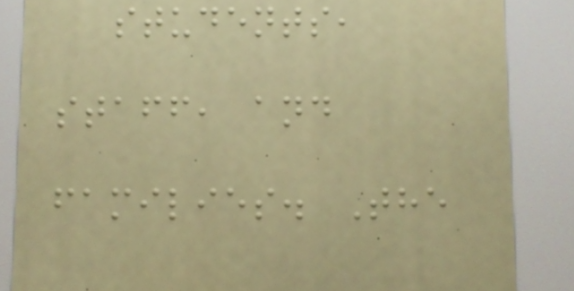students,
staff, and
families. The
